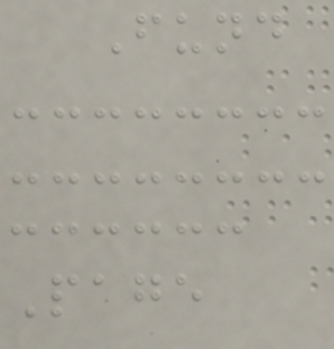Fund
Page
